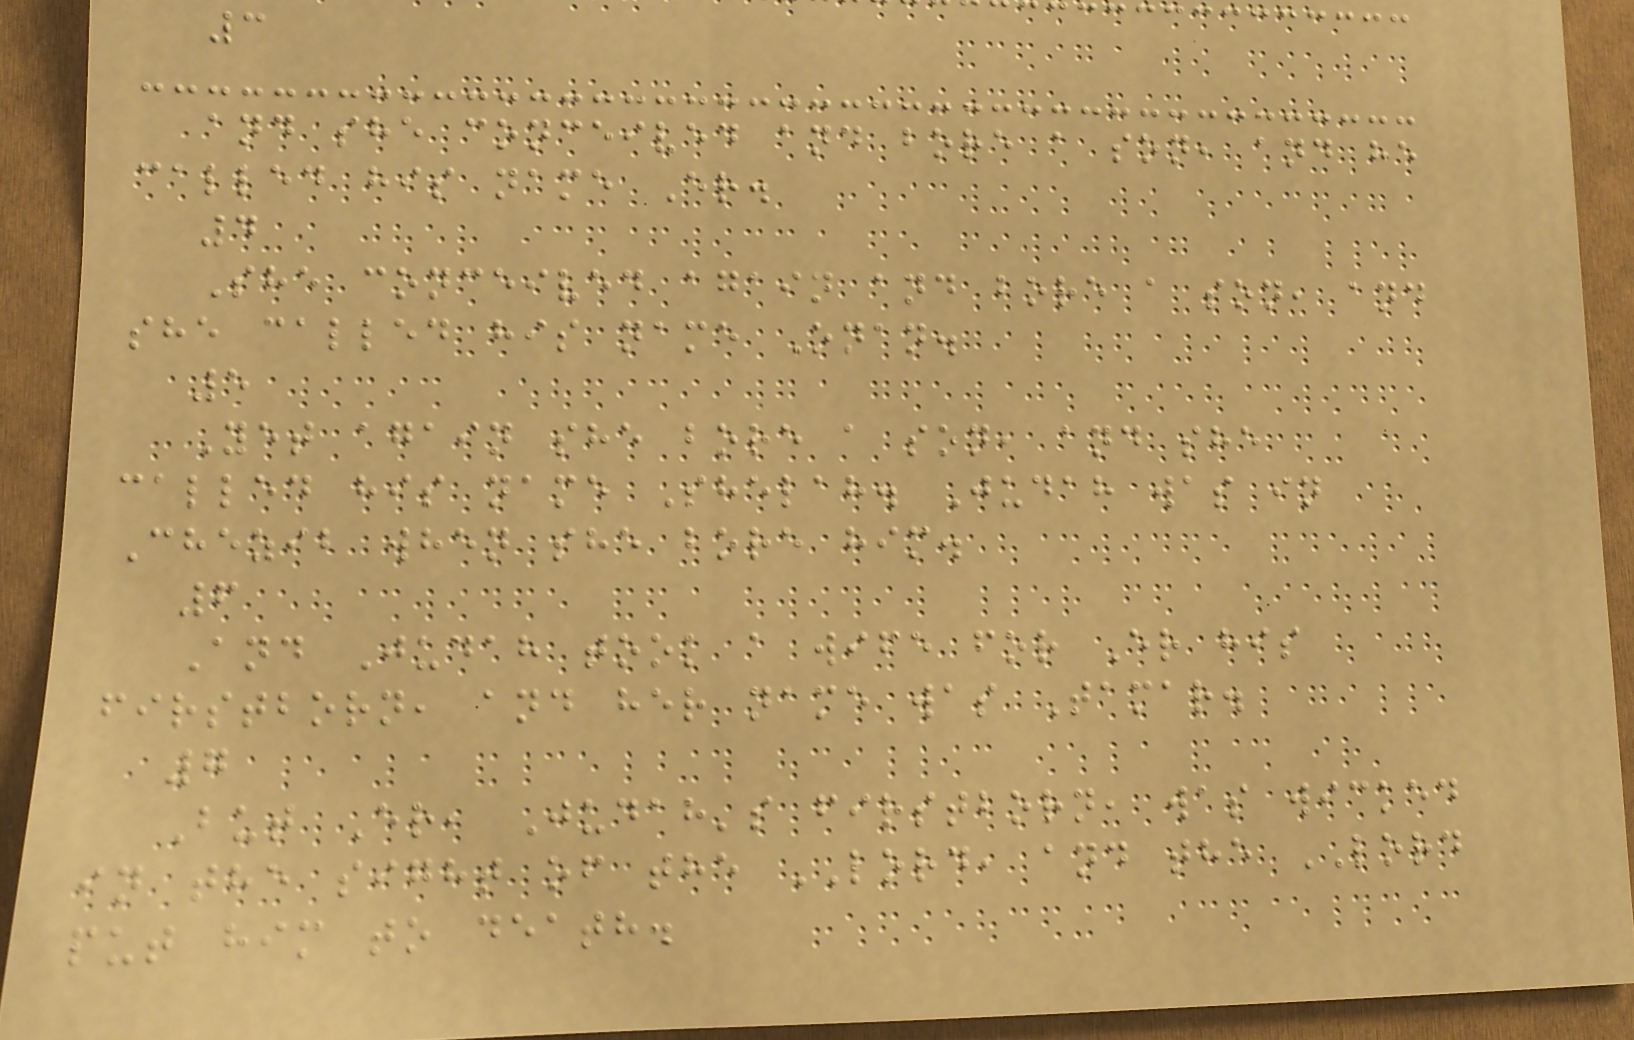3
and she conceived and bore a son, and he
called his name Er.
4
She conceived again and bore a son, and
she called his name Onan.
5
Yet again she bore a son, and she
called his name Shelah. Judah was in
Chezib when she bore him.
6
And Judah took a wife for Er his
firstborn, and her name was Tamar.
7
But Er, Judah's firstborn, was wicked
in the sight of the LORD, and the LORD
put him to death.
